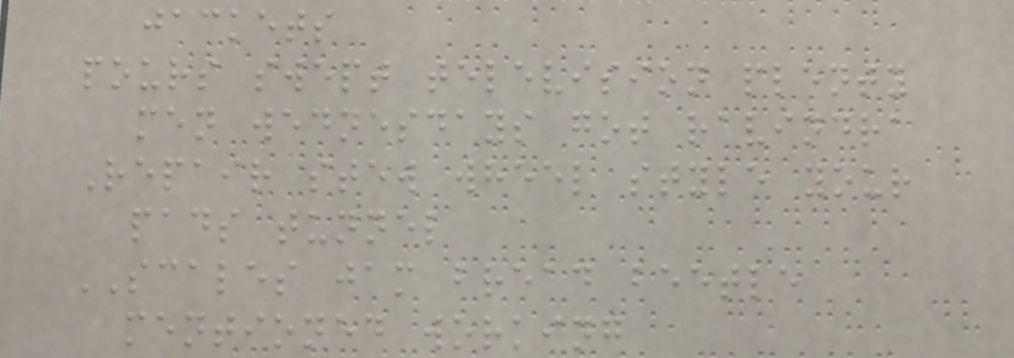jackets
pours swept television plenty
men wednesdays got ravindra
Repair stew wheel style your
pads tunnel
SCALES jam bread beetle
mentioned working
